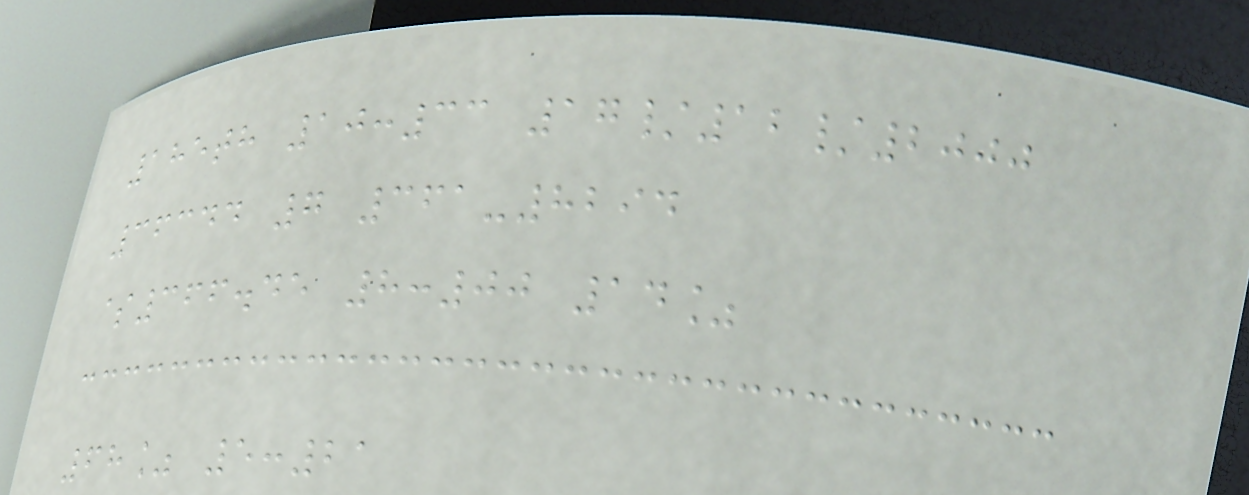185th 10:33 17/12/2000
36344 7 361-8294
$366.45 8:00 14%
68% 5:21
